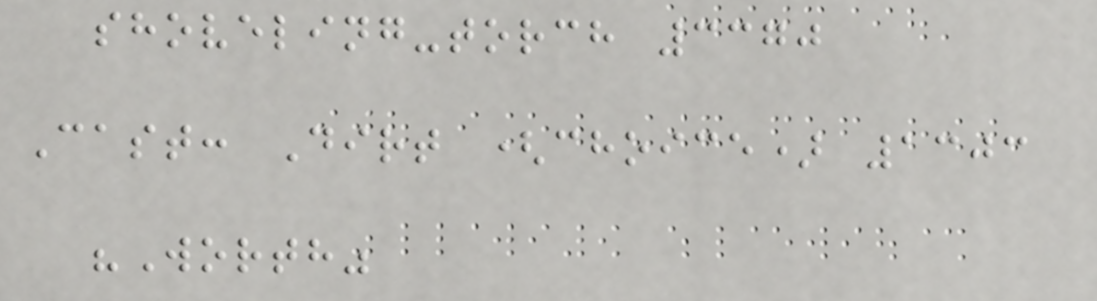shoveling-torch 3370
Cast: Dirt (choice) 1303
"Worth"
